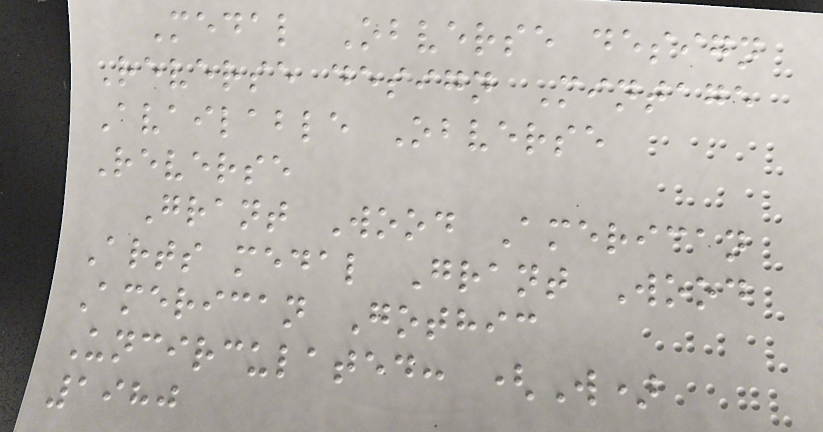Medal Obverse design
Reverse design Mintage
Available Obverse
Reverse
Grant Wood American
Arts medal Grant Wood
American Gothic
Uncirculated: (W)
1980
